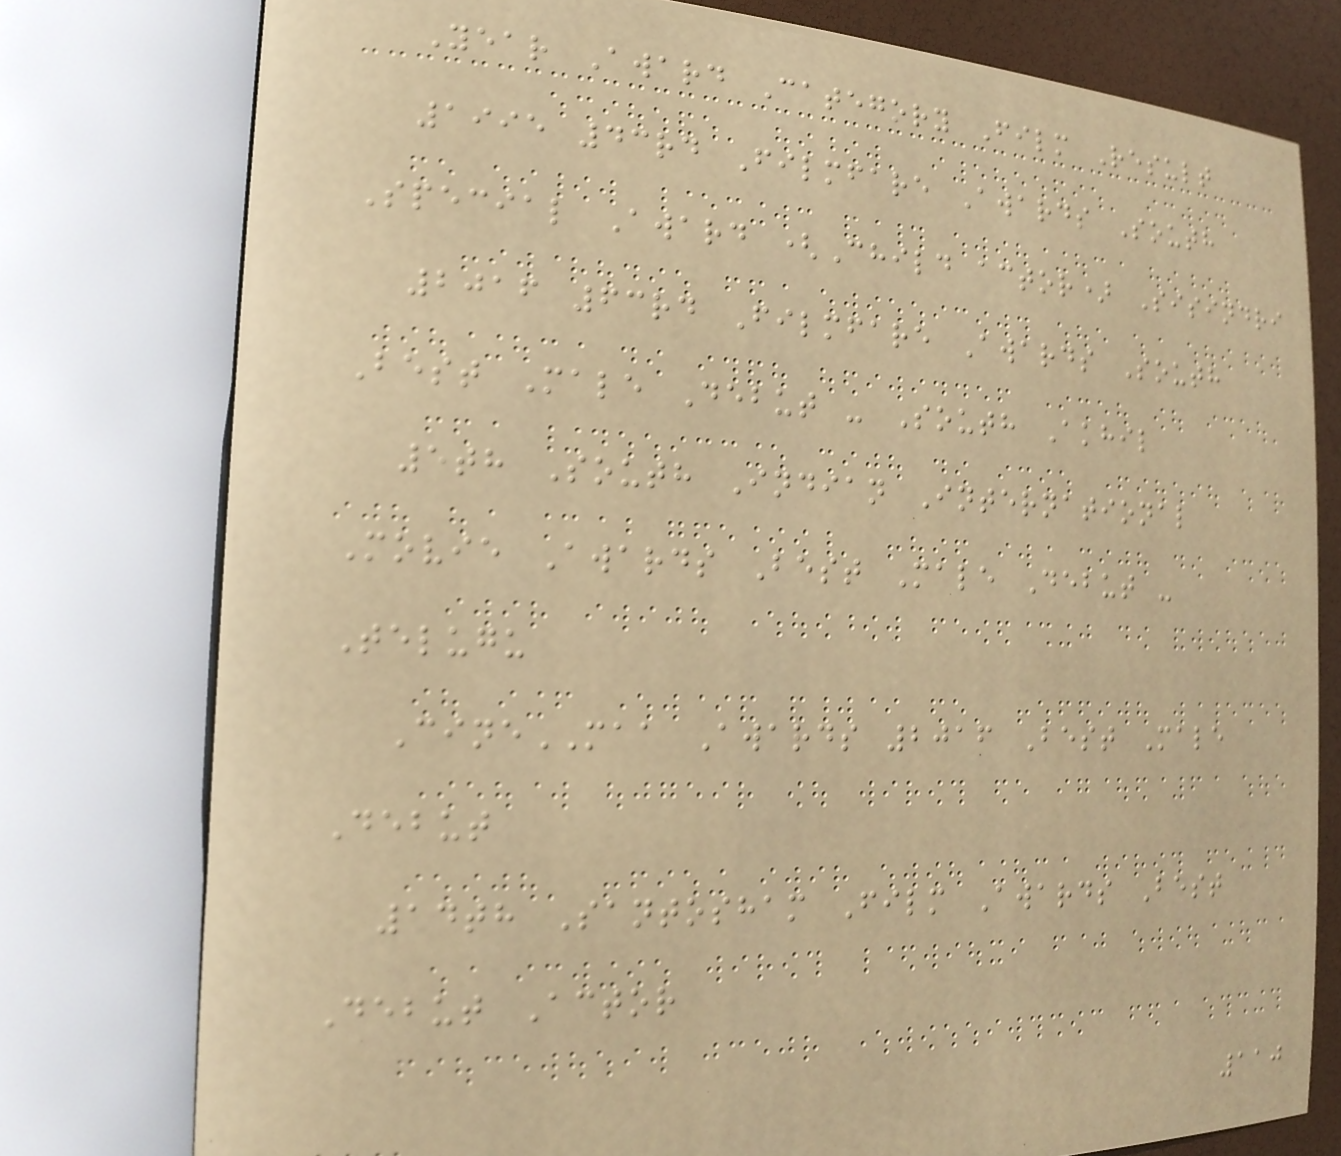Year Award Category Film Result
1995 43rd Filmfare Awards South
Special Award (Child actor) Sisindri
2016 63rd Filmfare Awards South
Best Male Debut - South Akhil
5th South Indian International
Movie Awards Best Male Debut -
Telugu
CineMAA Awards 2016 Best Male
Debut
14th Santosham Film Awards Best
Debut Actor
110
